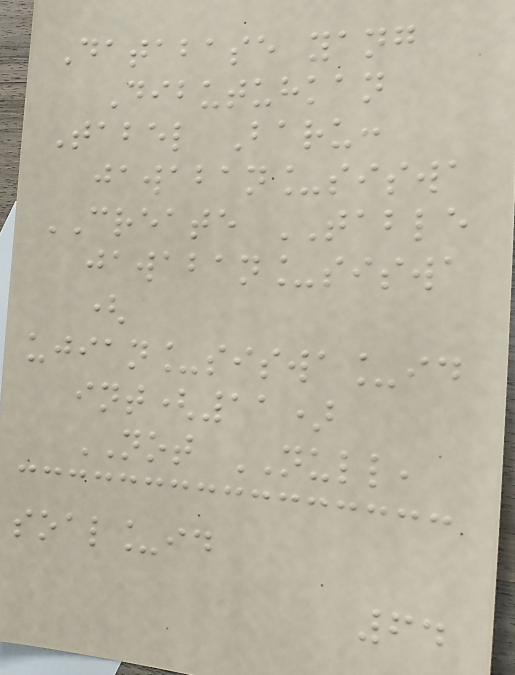Database yang
Dibutuhkan
Tabel Baru:
jawaban_siswa
CREATE TABLE
jawaban_siswa
(
ujian_siswa_id
int(11)
NOT NULL,
soal_id
64
